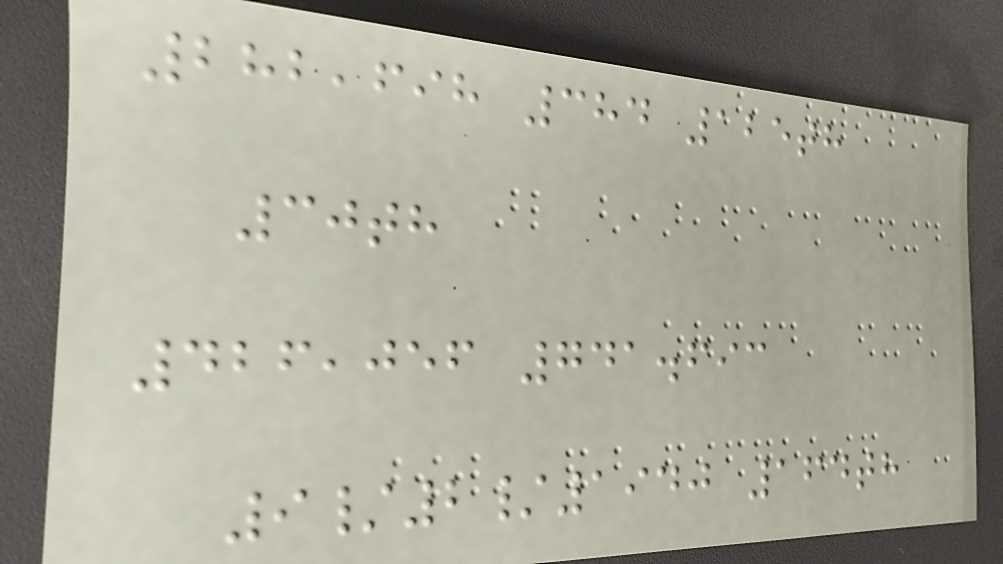282,698 384 125th
30th
426,056 741.693
9/2/1940 164th
